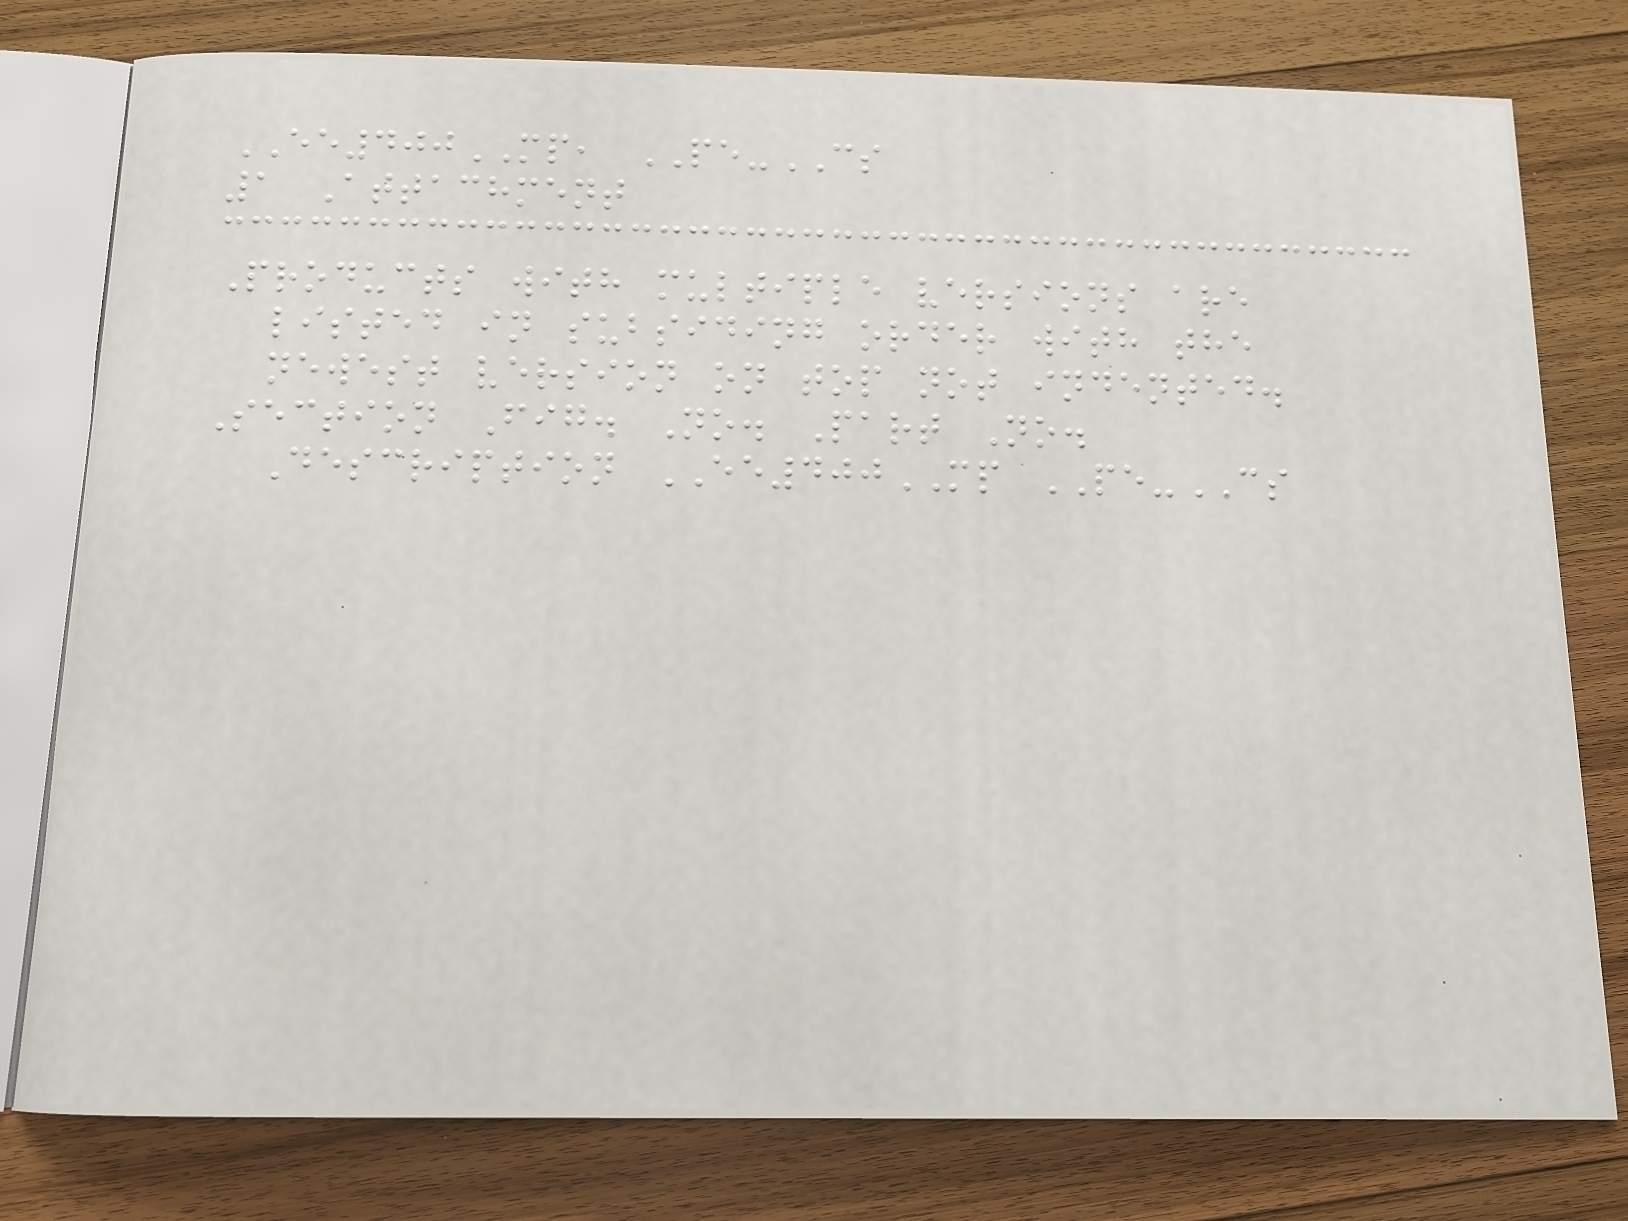EE400MP, PE-CS
1 Attachment
Products with multiple versions are
listed in subsiding order with the
newest version on top not indented.
Section Fig. No. Part No.
Description EE400MP PE-CS
